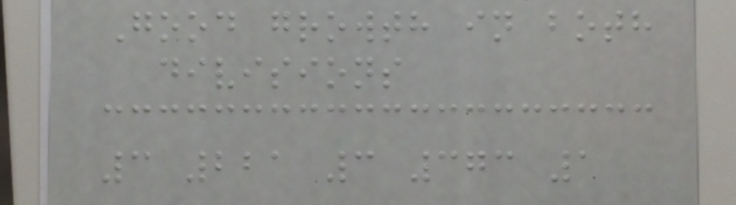Good growth in both
divisions
3 221 3 373 1
